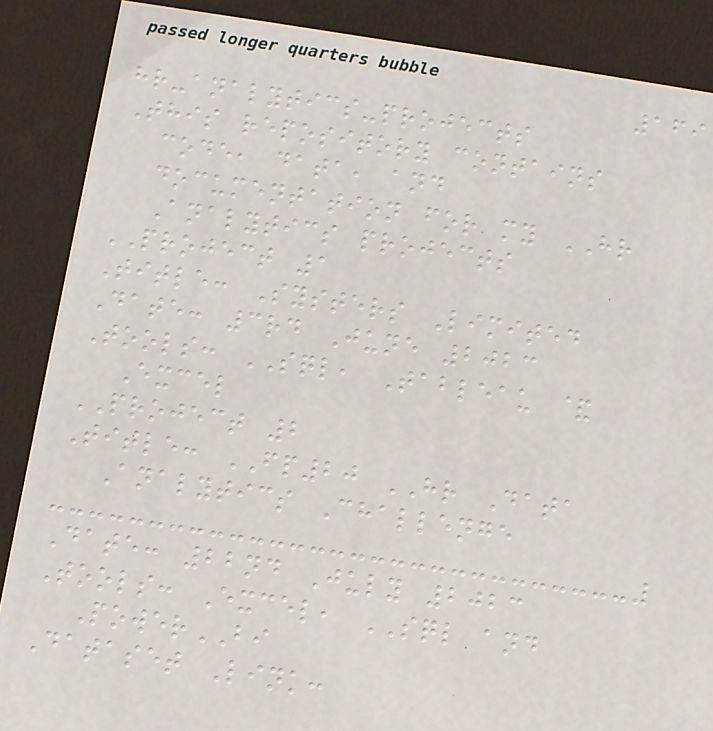169
hr-analytics-projects
This repository contains
code, data, and
documentation for my HR
Analytics projects
PROJECT 1
Title: Systers Limited
Date: 3rd June 2023
Tools: SQL, Tableau &
Excel
PROJECT 2
Title: FP20 HR Data
Analytics Challenge
Date: 22nd July 2023
Tools: Excel, SQL and
PowerBI
Dataset Link:
